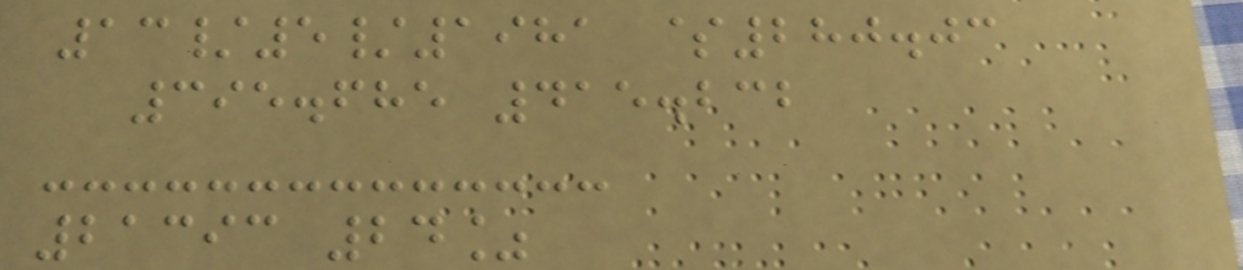13/5/1981 $280.03
395.685 415.232
21393 24%
